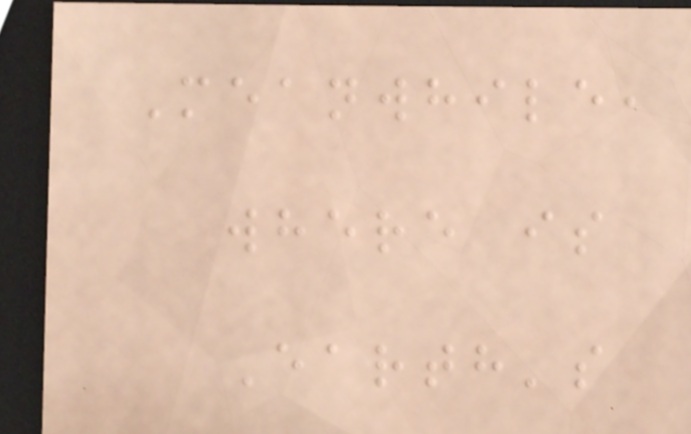Meanwhile,
where is
Earth's
